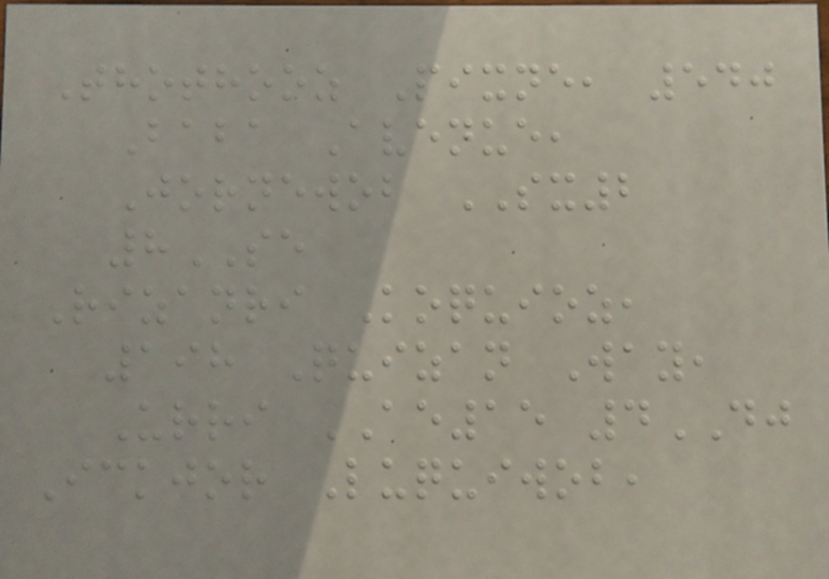Thothooz Pixne, 540
Baba Avenue,
Jornewob SX2
8SE
Rizanri Koquioz,
198 Quizan Way,
Urri AE15 4DJ
Ickjor Luquiwob,
